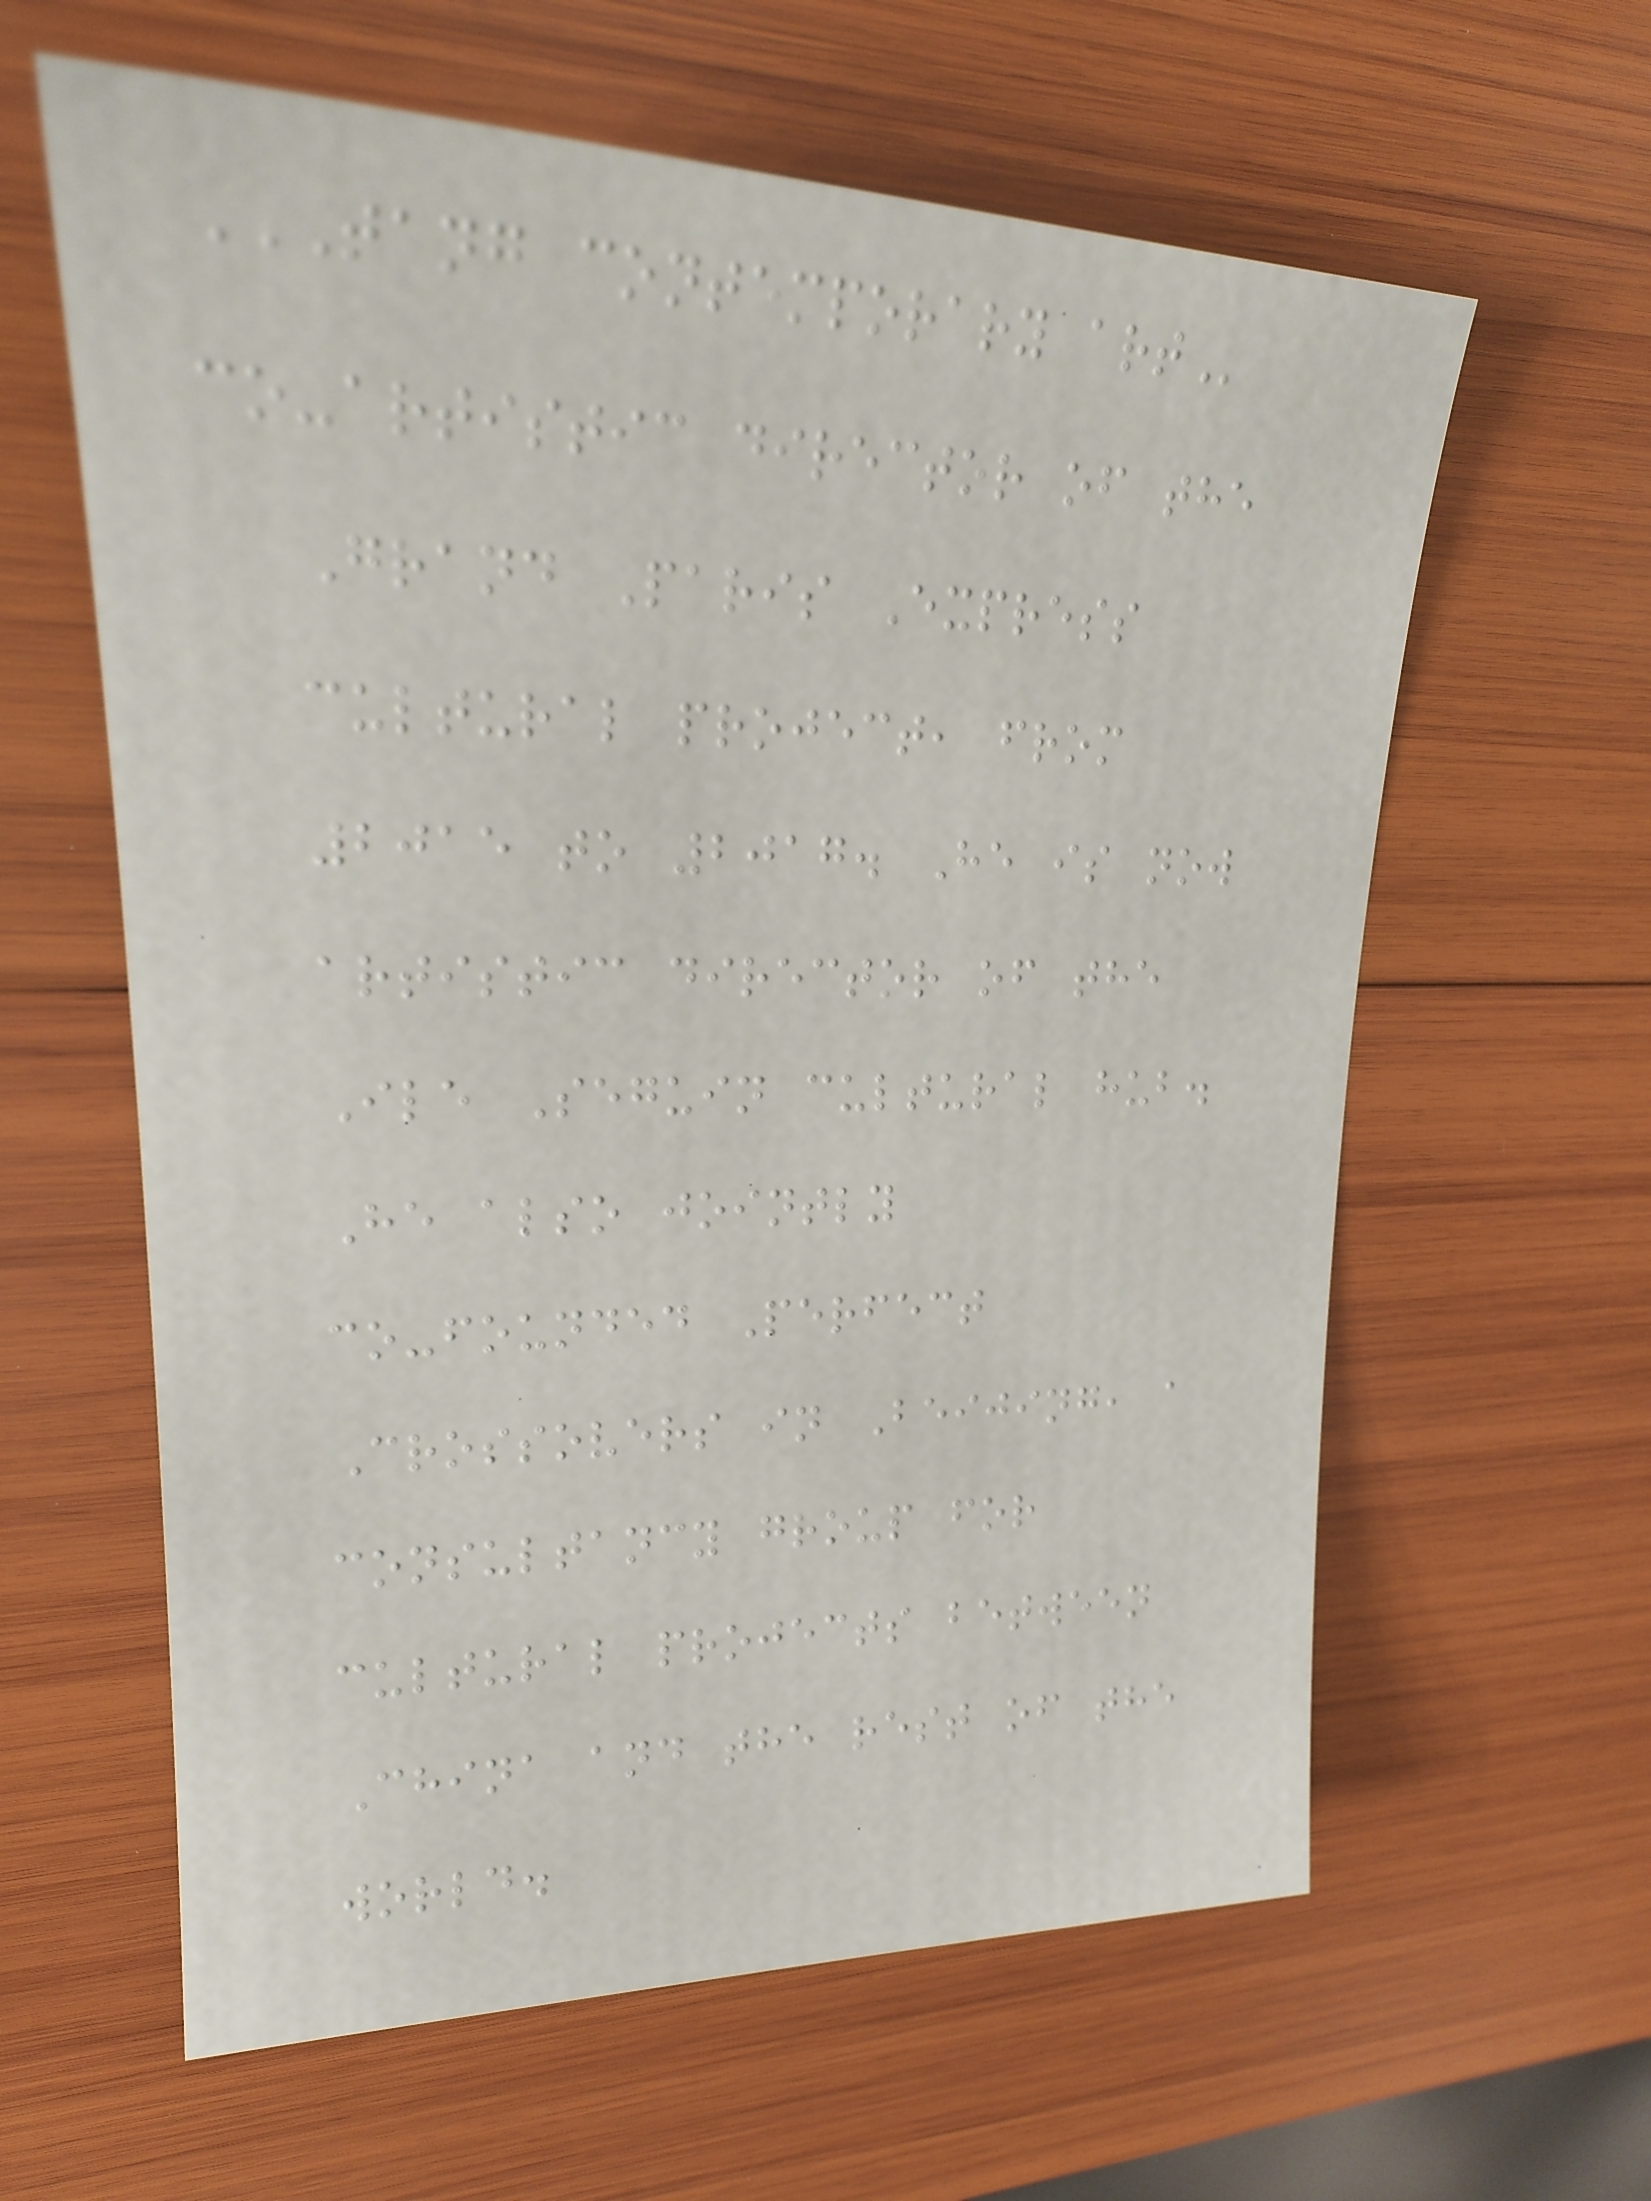TANG CONTEMPORARY ART
co-artistic director of the
Grand Paris Express
cultural project, from
2015 to 2017. He is now
artistic director of the
Ile Seguin cultural hub.
He also jointly
co-founded Perfect
Crossovers in Beijing, a
consultancy group for
cultural projects between
China and the rest of the
world.
